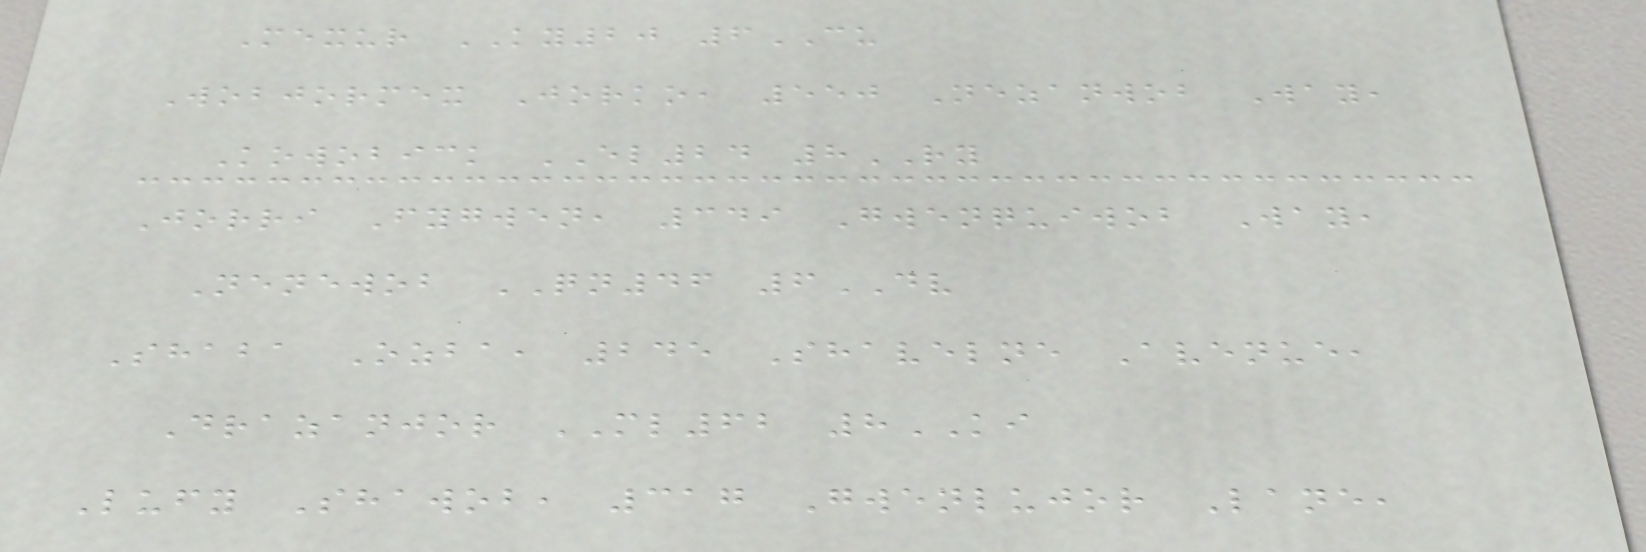Mexur KY20 6CU
Wobjormex Jorko, 550 Nezanwob Way,
Kowobick EL24 8RY
Jorri Fygwen, 349 Gwenquiwob Way,
Nenewob QN46 6DV
Shaba Ozba, 245 Shavelne Avenue,
Drazanjor ML62 8KI
Lufy Shawob, 317 Gwenlujor Lane,
